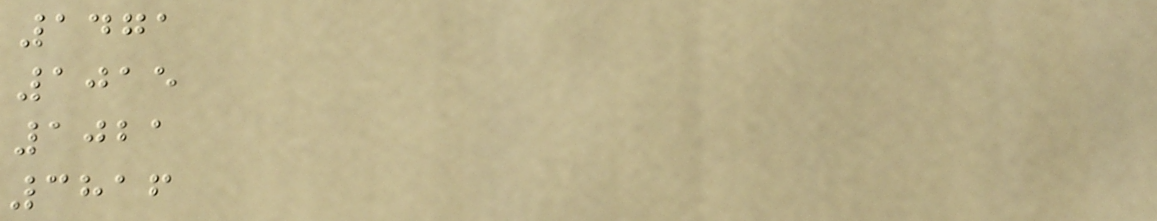1471
1015
1021
3816
